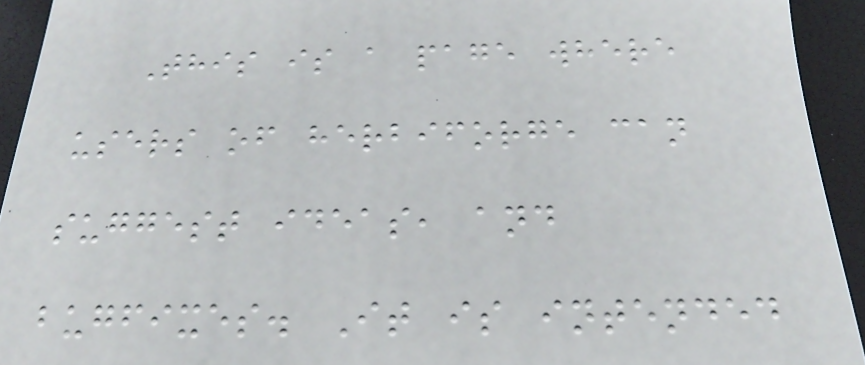This is a page where
users of herbiforge can
suggest ideas, and
bugfixes. It is intended
